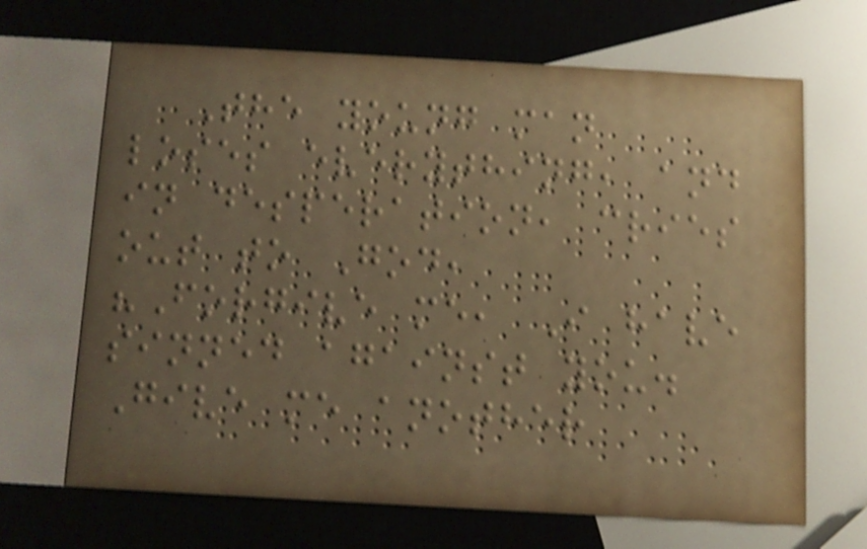The young man
loses everything, and
in desperation, cries
out to God,
"Forgive me, I have
sinned against you.
Give me another
